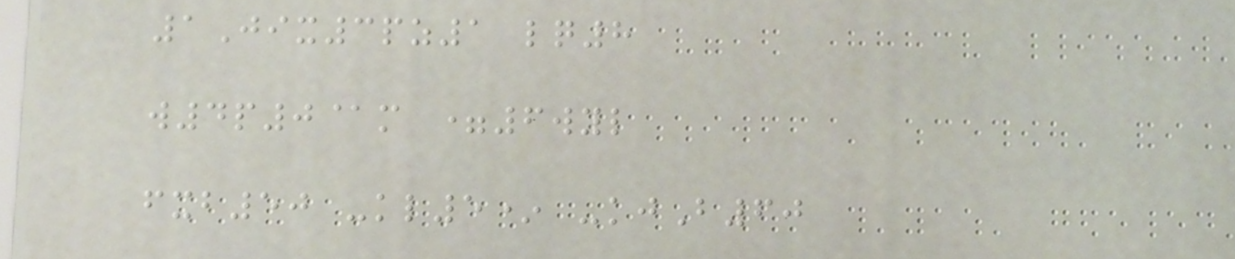1Jix3pz1 lq8
w4p0@m =6wyl
fxb50 -kl5* -kjB60
